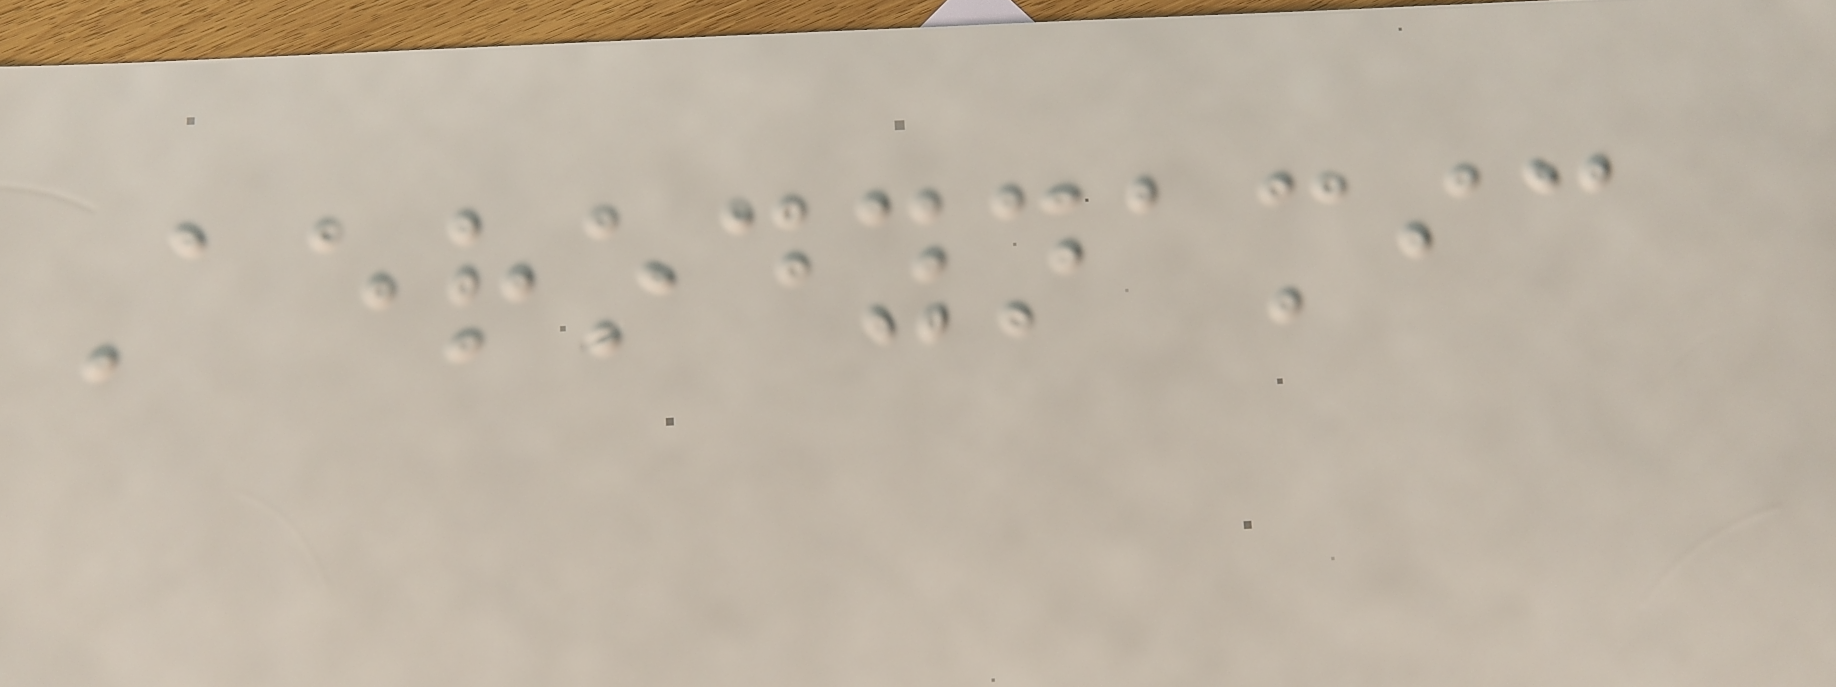Aerodynamic
